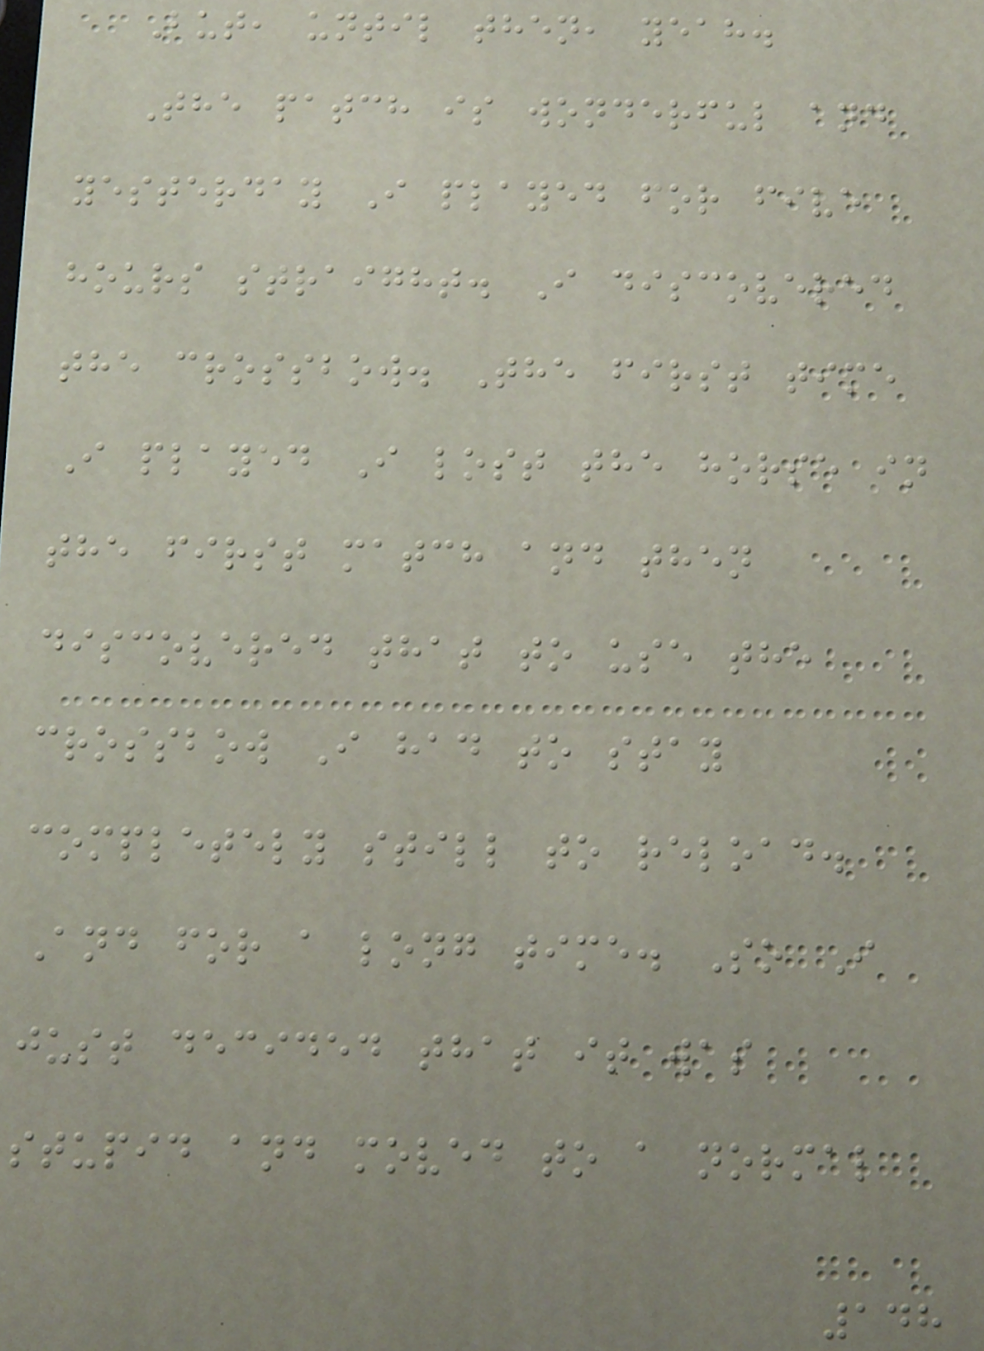But, until then, yeah.
The patch is wonderful and
yesterday I played for five
hours straight. I discovered
the crossbow. The first time
I played I lost the horse in
the first match and then
discovered that to use the
crossbow I had to stay
completely still to reload.
And for a long time. So I
just decided that it was
stupid and moved to a normal
148
